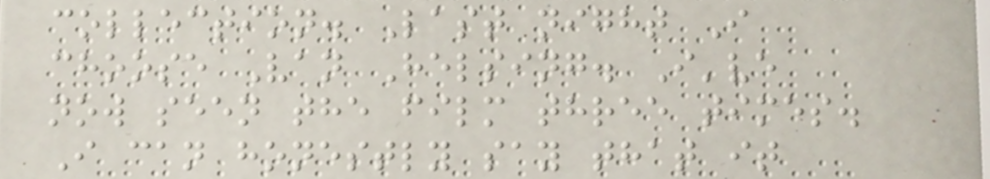collection. Last night I
choose Van Helsing. I've
now seen the film three times.
I can honestly say that it
